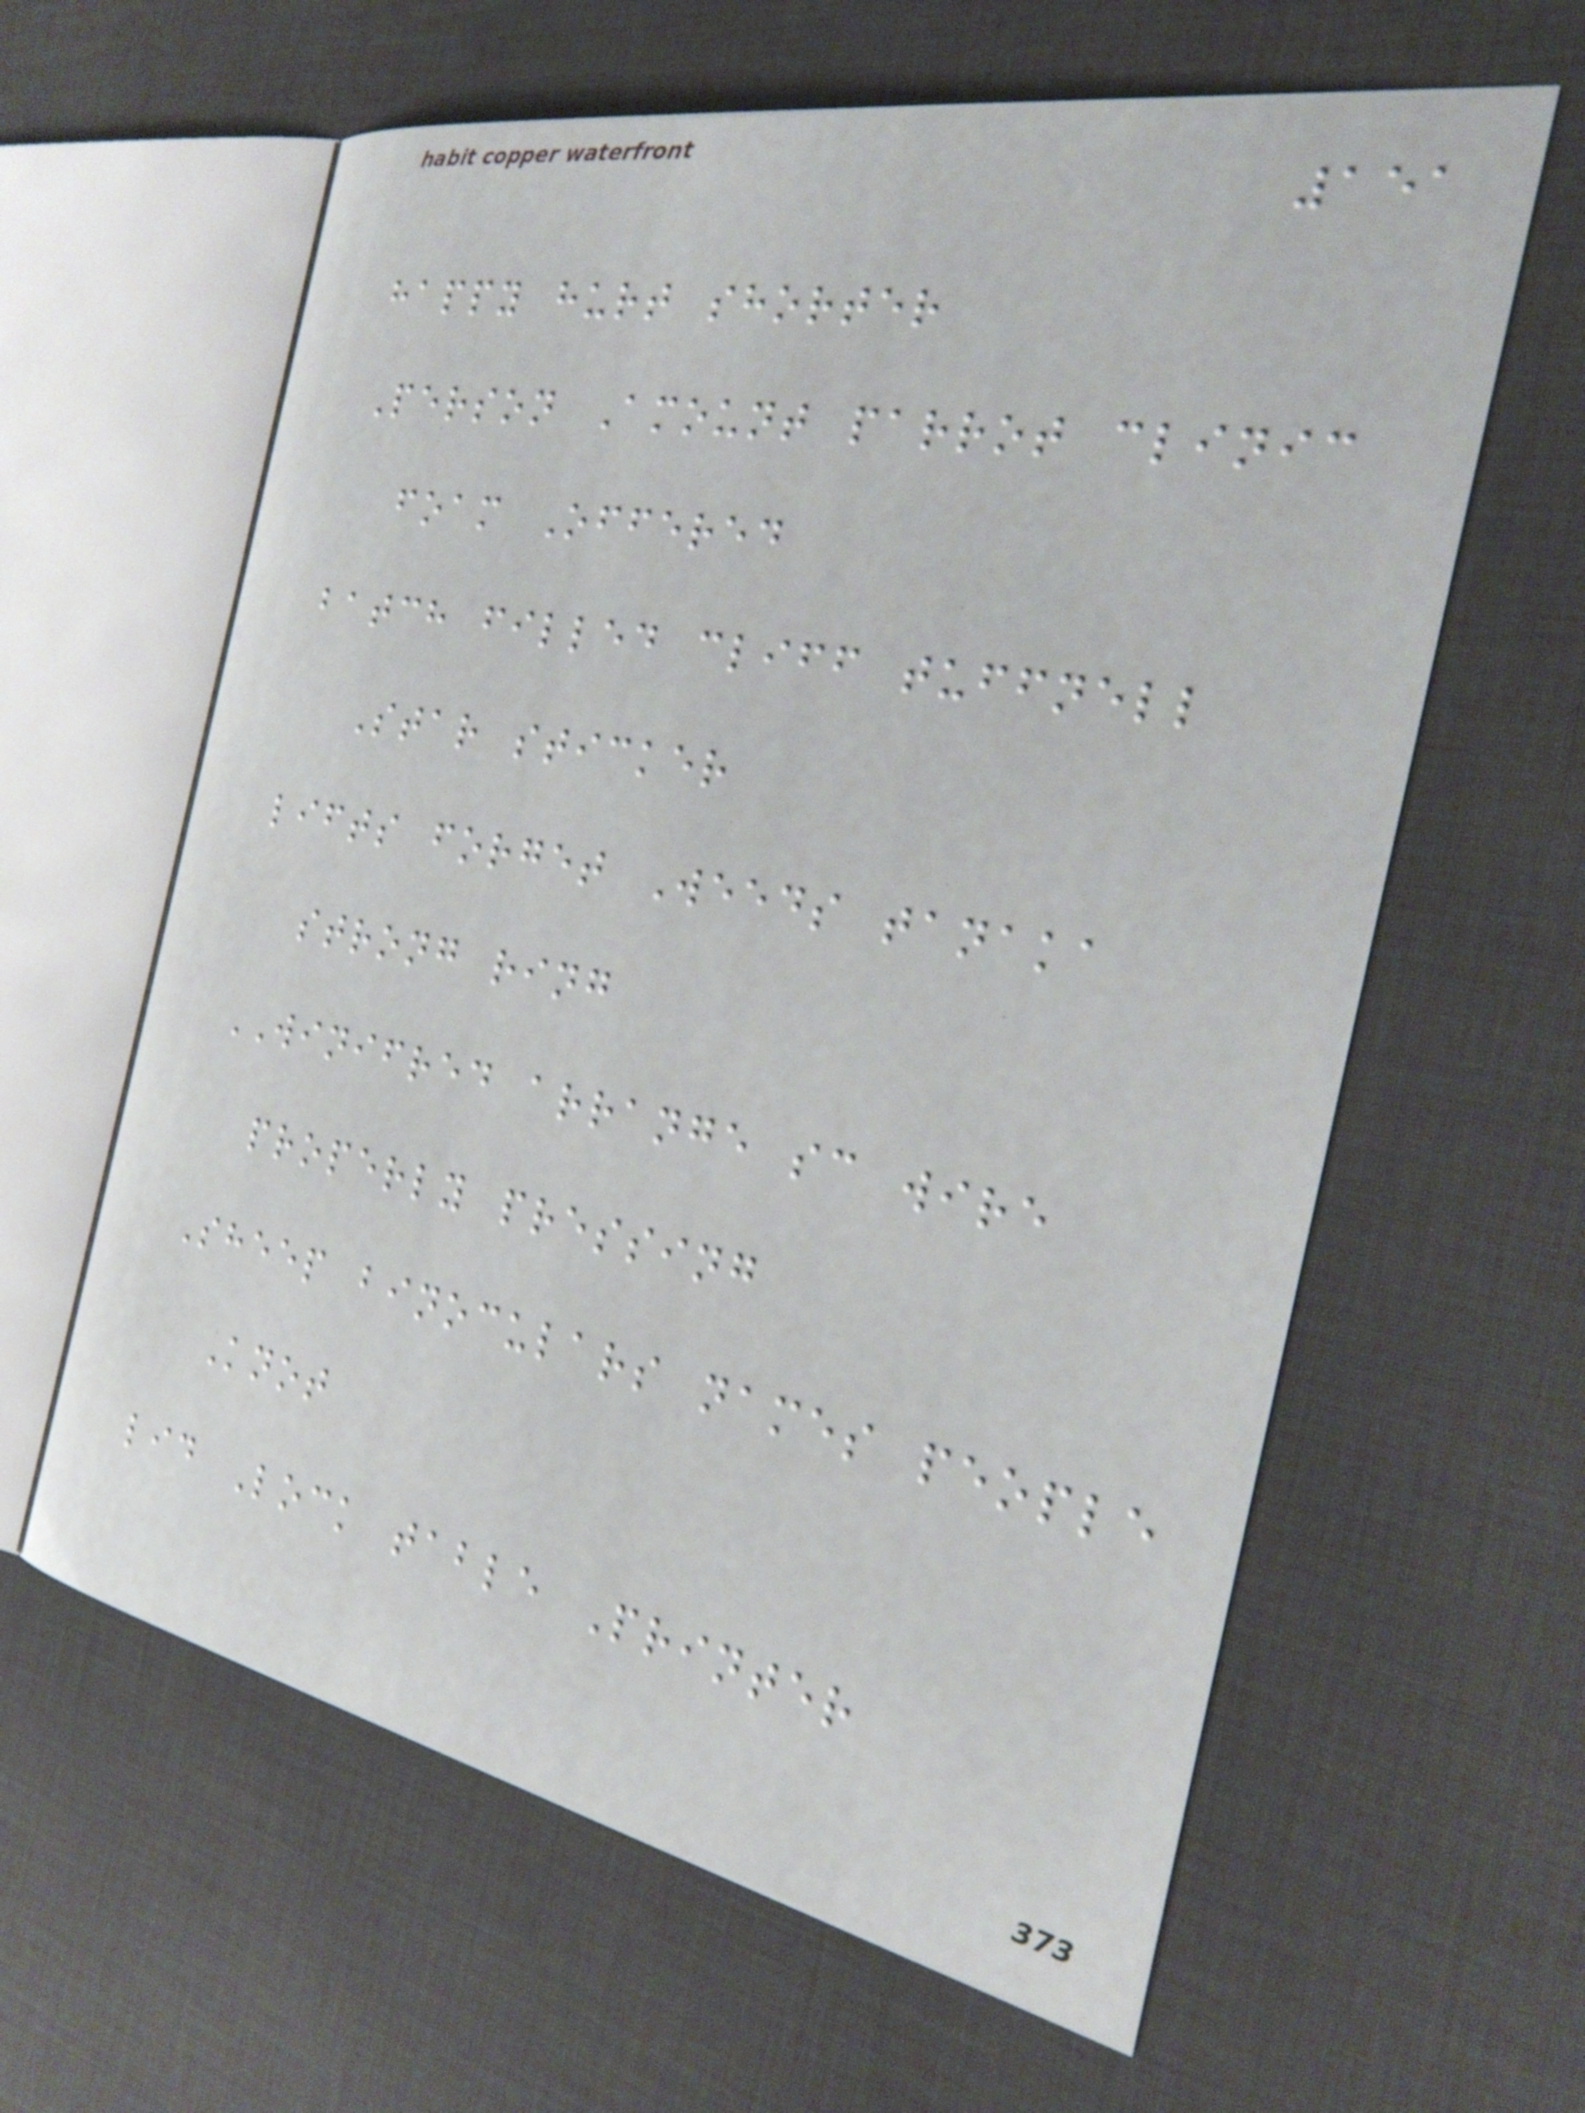151
happy hurt shorter
Person Amount parrot clinic
foam Offered
batch filled cliff tuffnell
Star sticker
lifts forget Weeds tanaka
strong ring
WINIFRED arrange sc wire
properly pressing
Sheep binoculars names people
Knot
lid Lock table Printer
